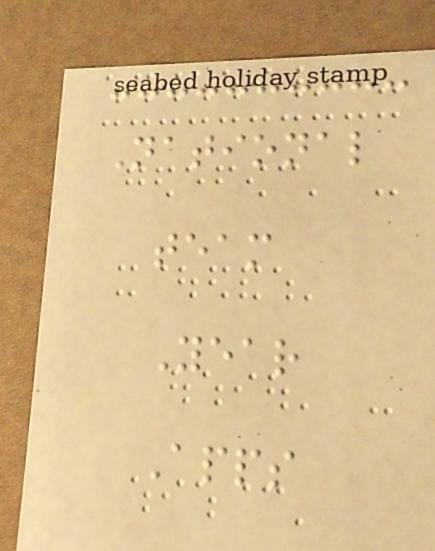National
team
Year
Apps
